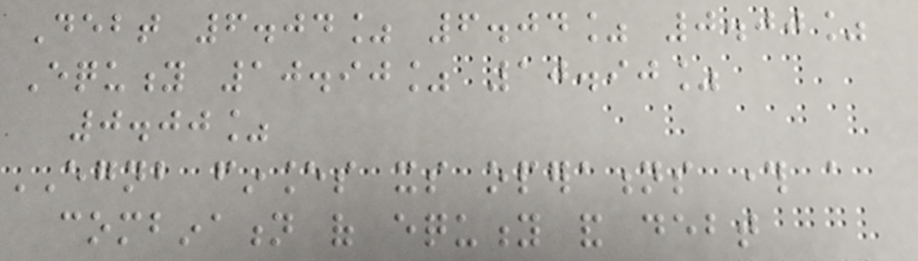Debt 6.04% 6.04% 0.00%
Equity 10.90% 10.90%
0.00%
EGNB finances its operations through a
combination of equity and debt
